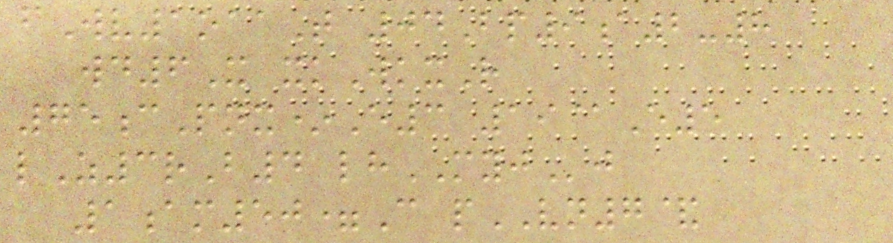fWv1oaaT 04Bp9a2-8
wd6X xkWkxR
75cPnx*E3 19@E5
lZ3rB4 lhMYJj
1am50=C pVN7&
